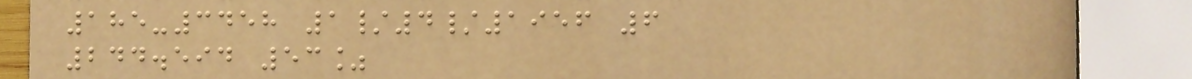185-3458 1/4/1956 6
244.594 53%
